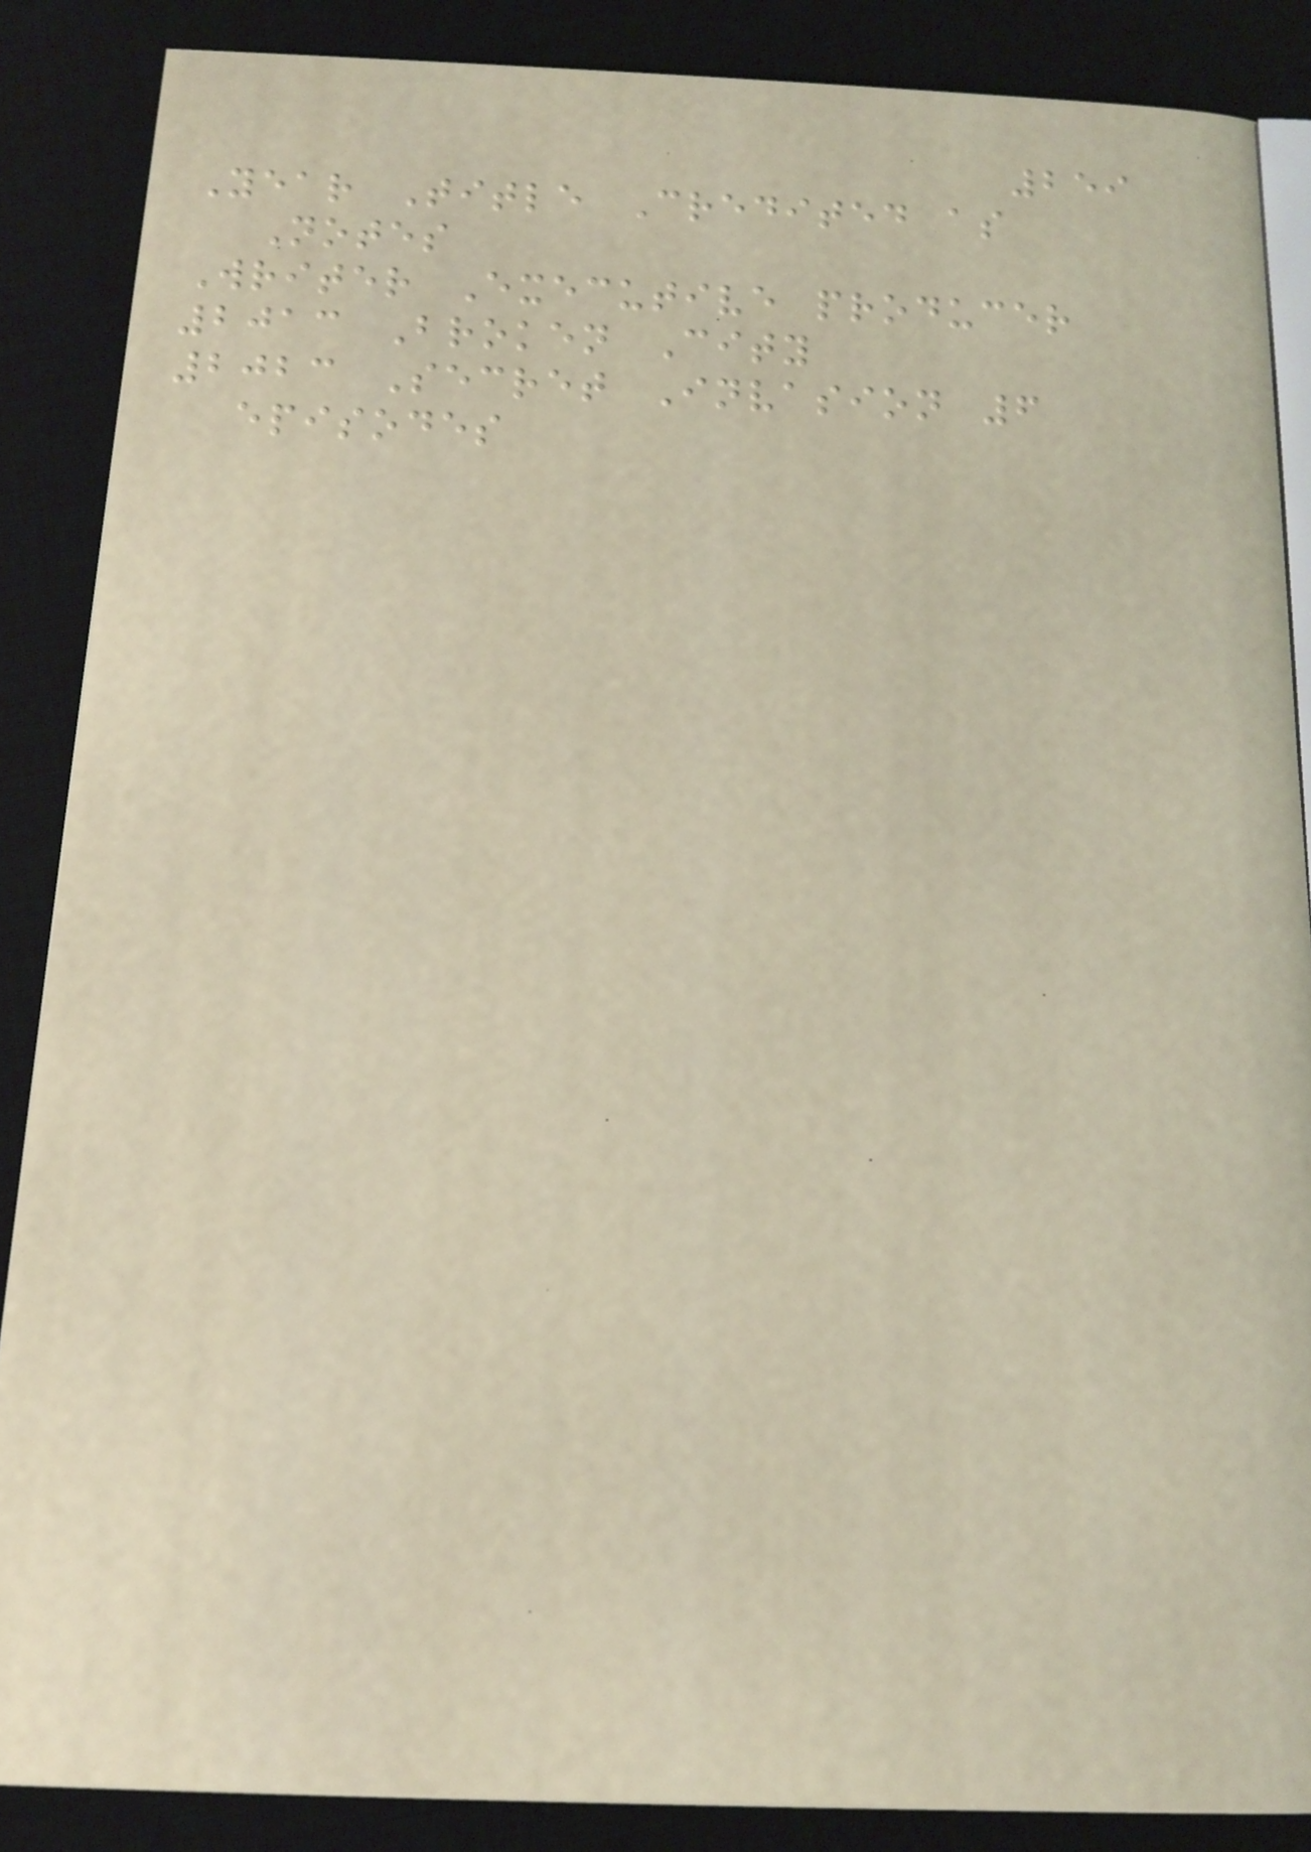259
Year Title Credited as
Notes
Writer Executive producer
2013 Broken City
2023 Secret Invasion 6
episodes
